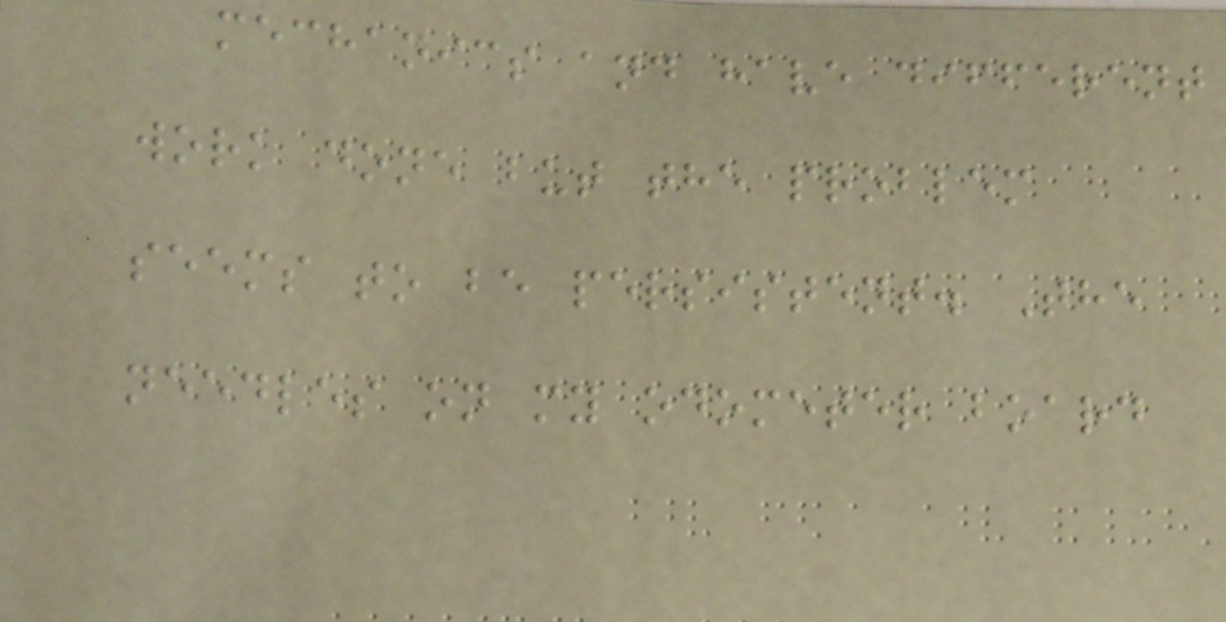mechanics and have different
work done but the problem
seems to be persistent. The
needles on my odometer board
